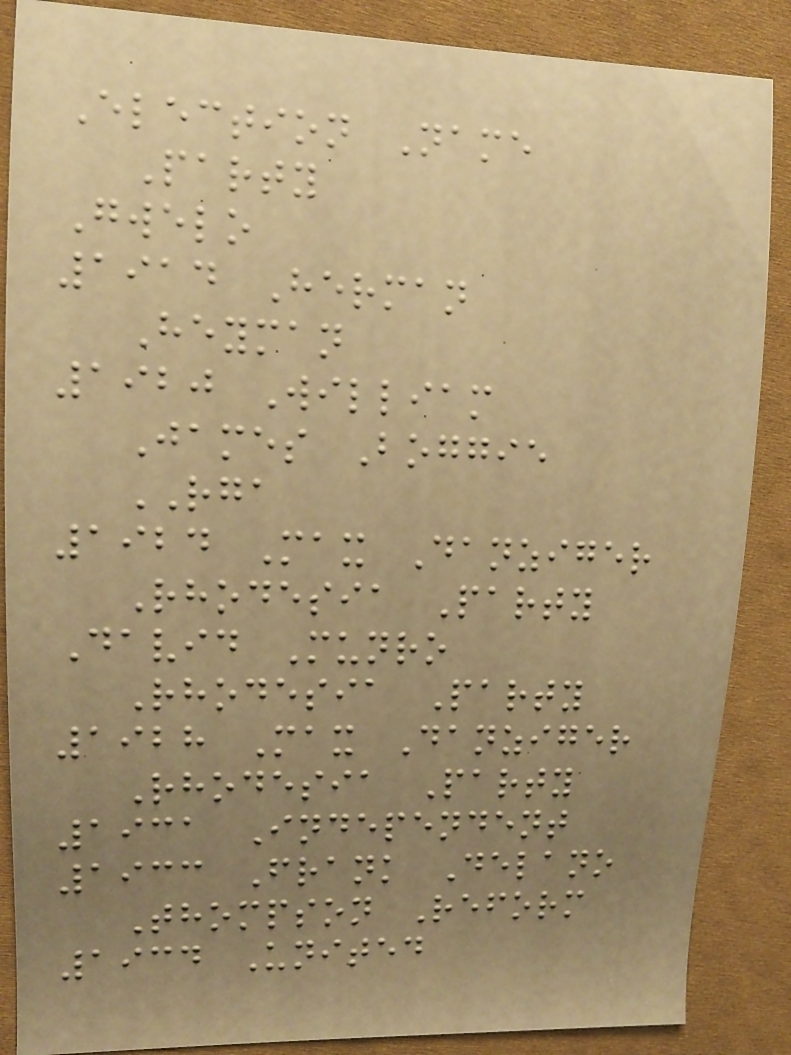Election Name
Party
Gwelo
1914 Herman
Heyman
1920 William
James Boggie
RGA
1924 Max Danziger
Rhodesia Party
David Munro
Rhodesia Party
1928 Max Danziger
Rhodesia Party
1931 Independent
1933 Frank Delano
Thompson Reform
1934 United
